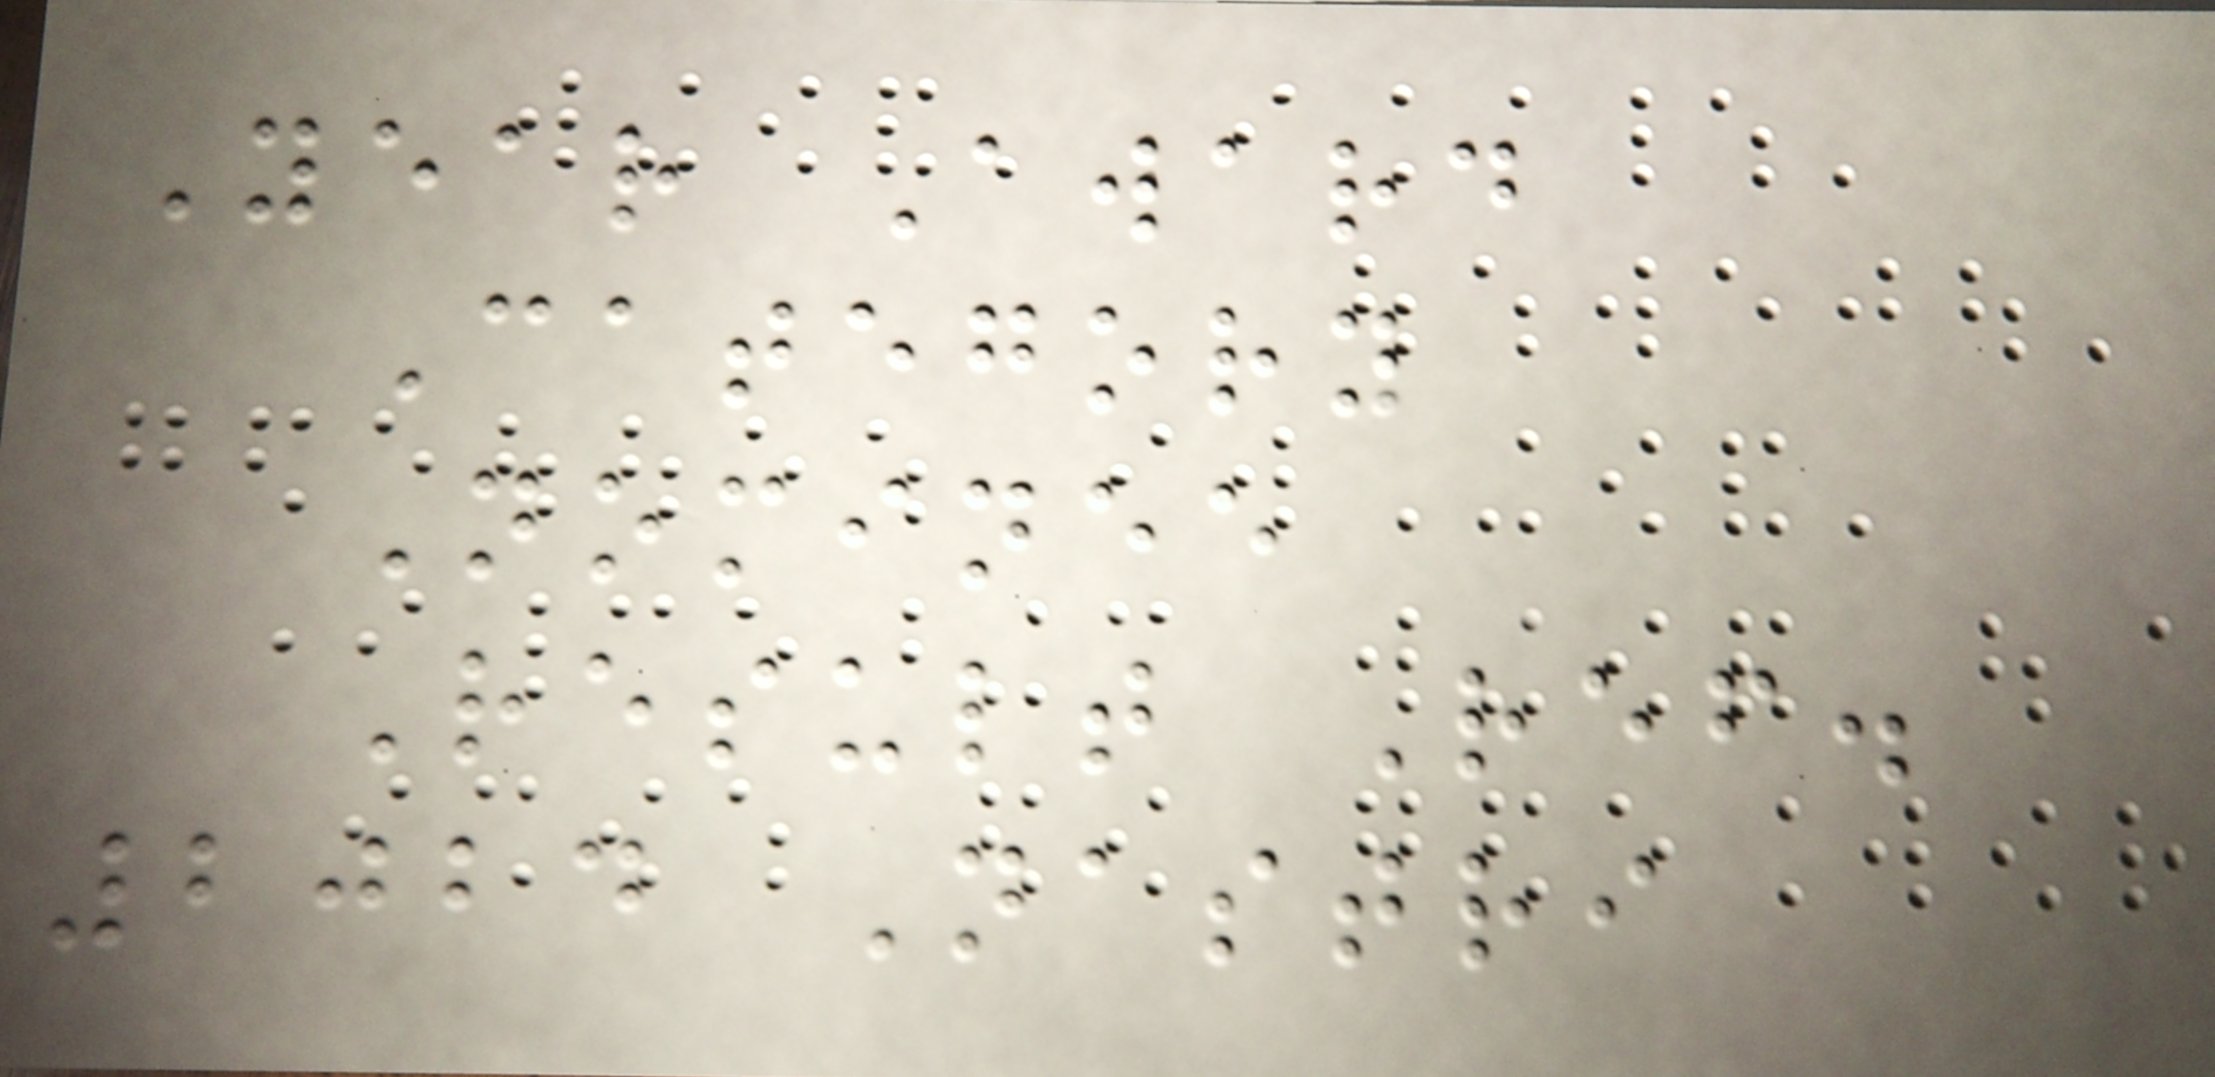Year Award
Category
Nominee
Result Ref.
2024 Nastri
